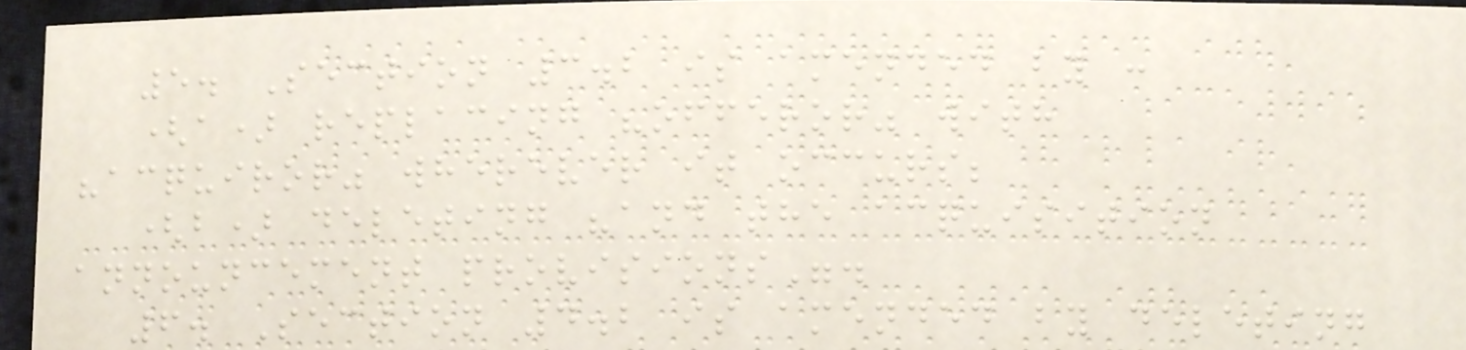5. Section 3.2 is amended by :
(a) replacing "offeror" with
"acquiror" wherever it occurs;
(b) deleting "and the acquisition
announcement provisions".
6. Section 4.2 is amended by deleting
